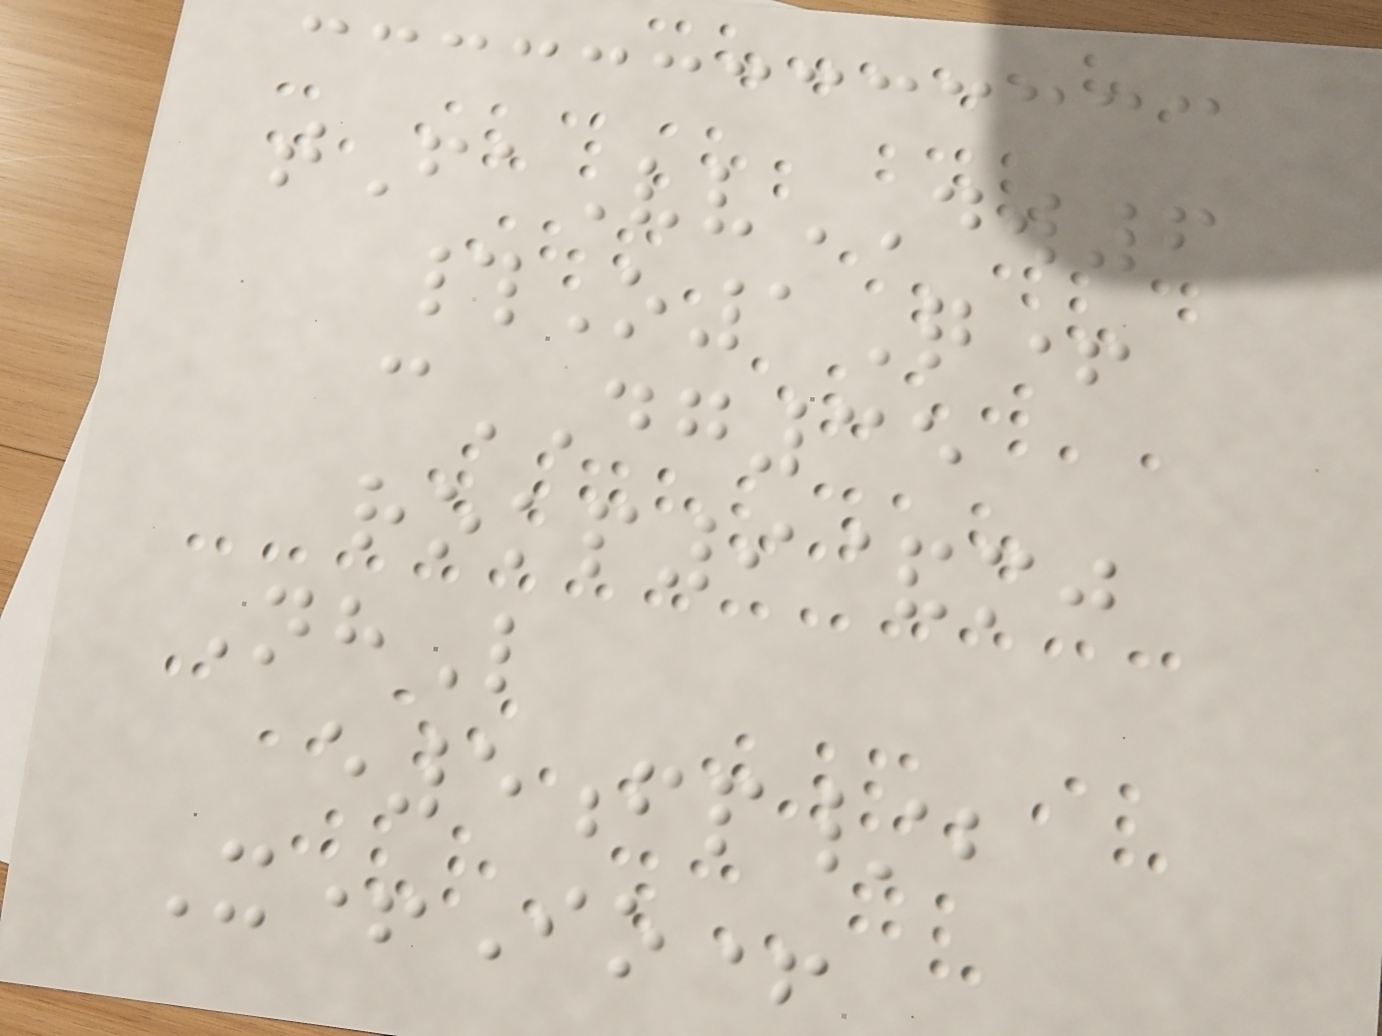tFaVvDW6
#O1Q+
cDG35
rokp9&mj
NhL
e5fp/b
X+Io+
